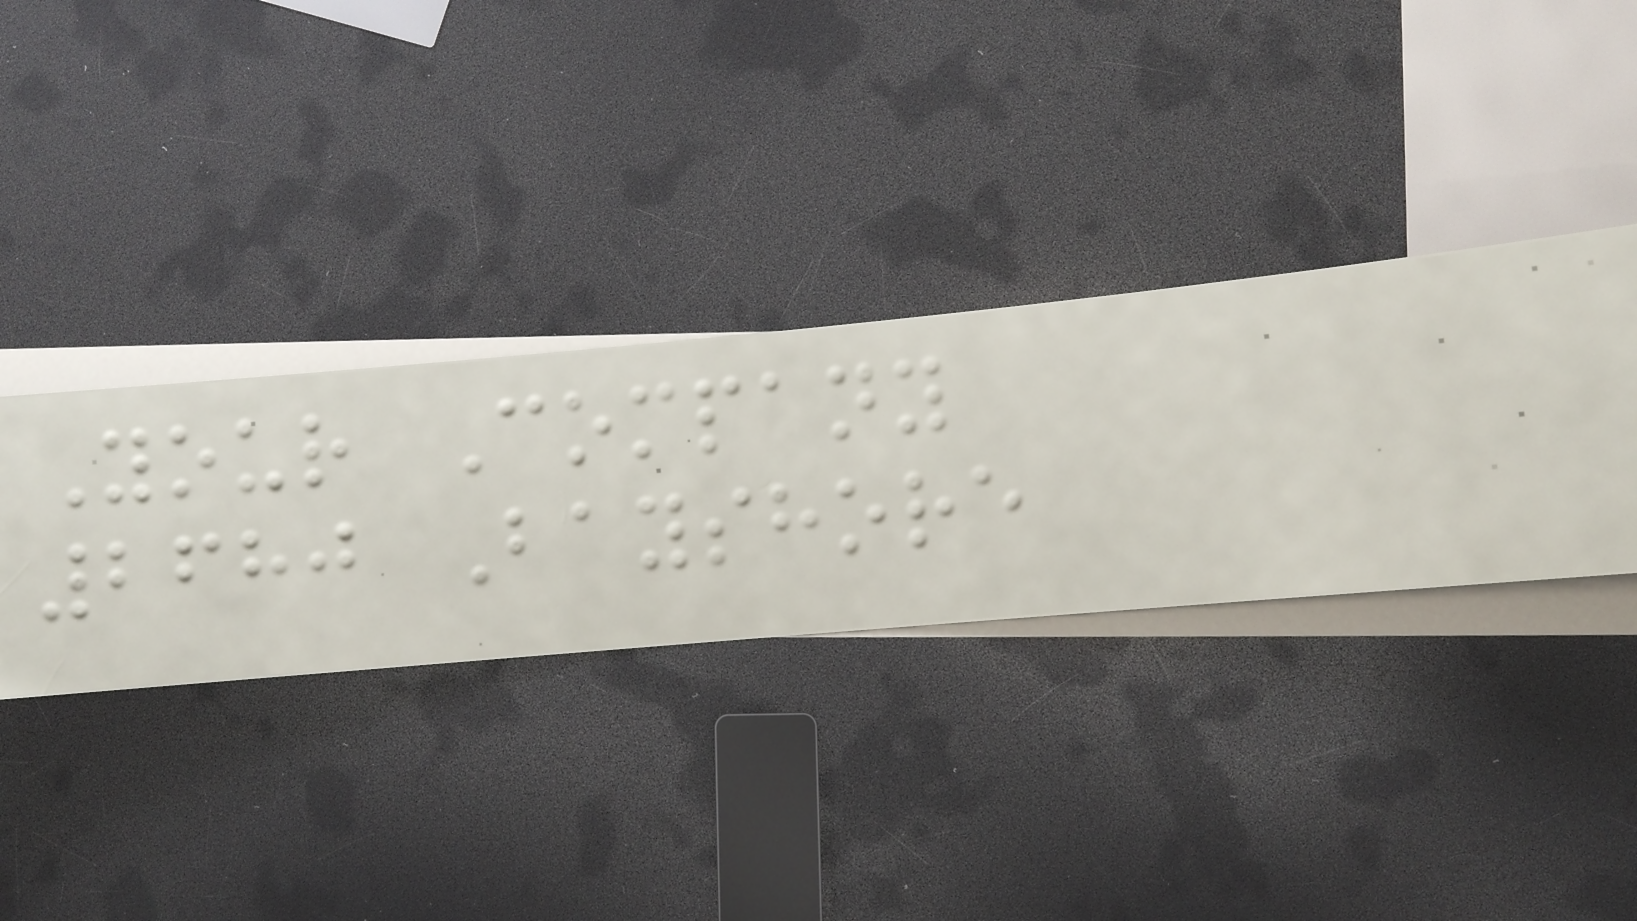Your Company
2680 Bayshore
